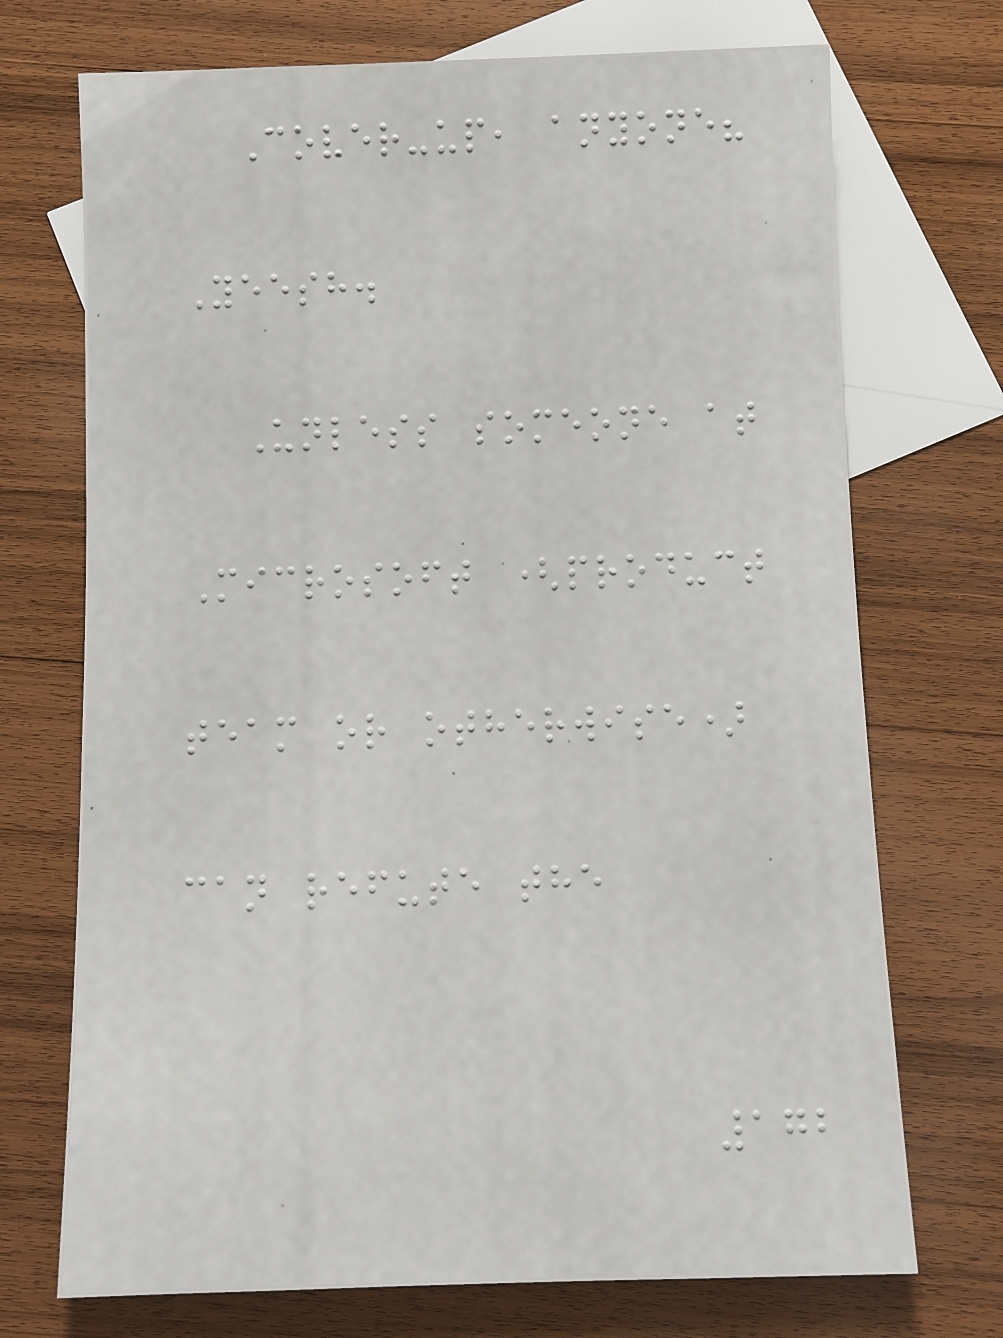Cover-up, anyone?
Yeesh.
Unless someone at
Microsoft (product
team or otherwise)
can refute the
172
